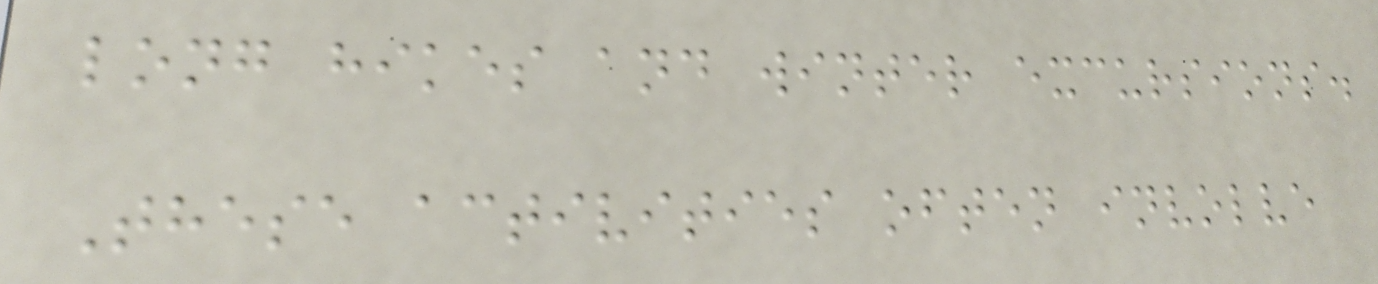long hikes and winter excursions.
These activities often involve
